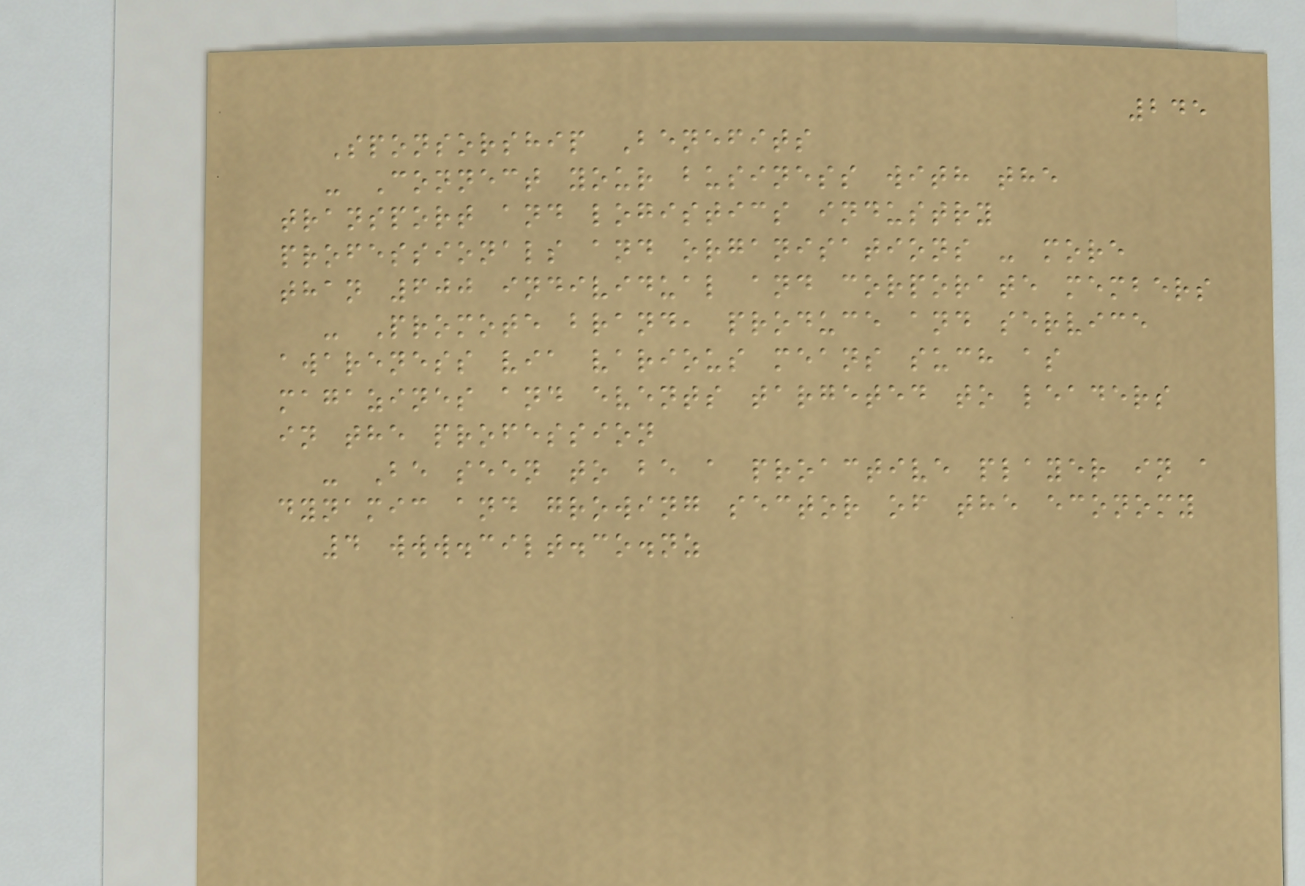245
Sponsorship Benefits
- Connect your business with the
transport and logistics industry
professionals and organisations - more
than 600 individual and corporate members
- Promote brand, produce and service
awareness via various means such as
magazines and events targeted to leaders
in the profession
- Be seen to be a proactive player in a
dynamic and growing sector of the economy
4 www.cilt.co.nz
